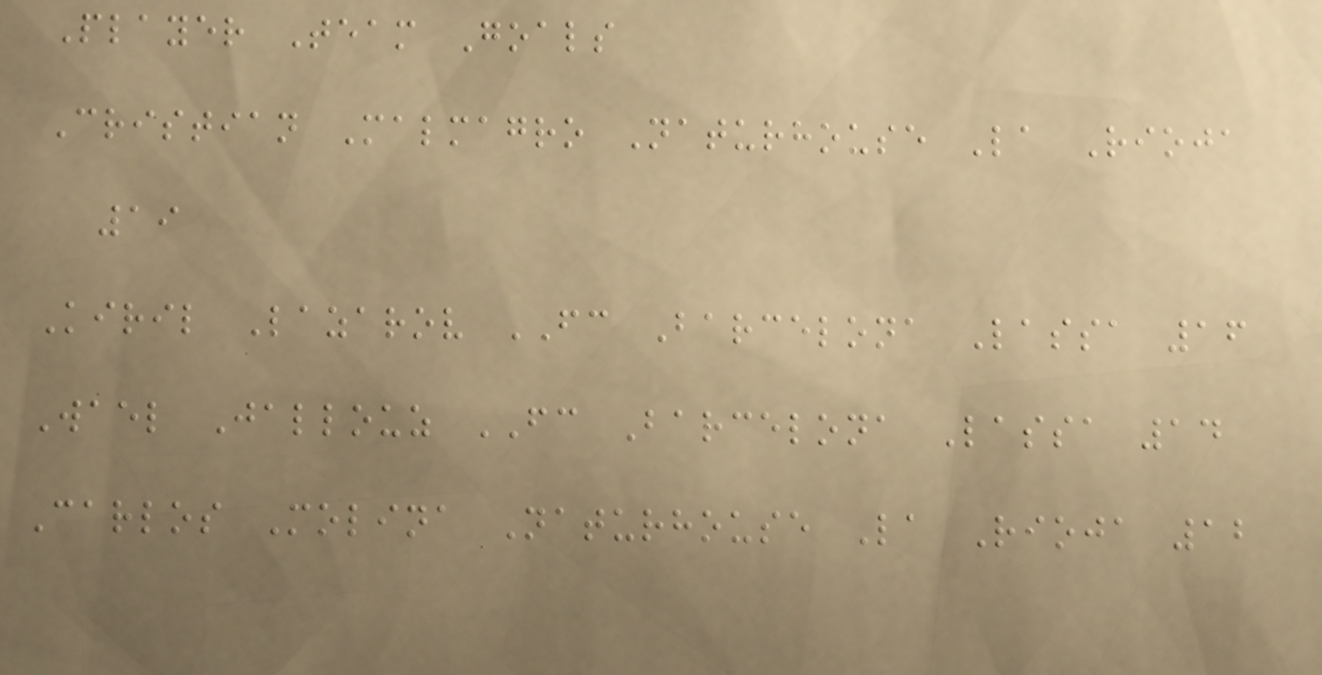Player Team Goals
Cristian Malmagro Naturhouse La Rioja
19
Kiril Lazarov FC Barcelona Lassa 16
Wael Jallouz FC Barcelona Lassa 14
Carlos Molina Naturhouse La Rioja 12
